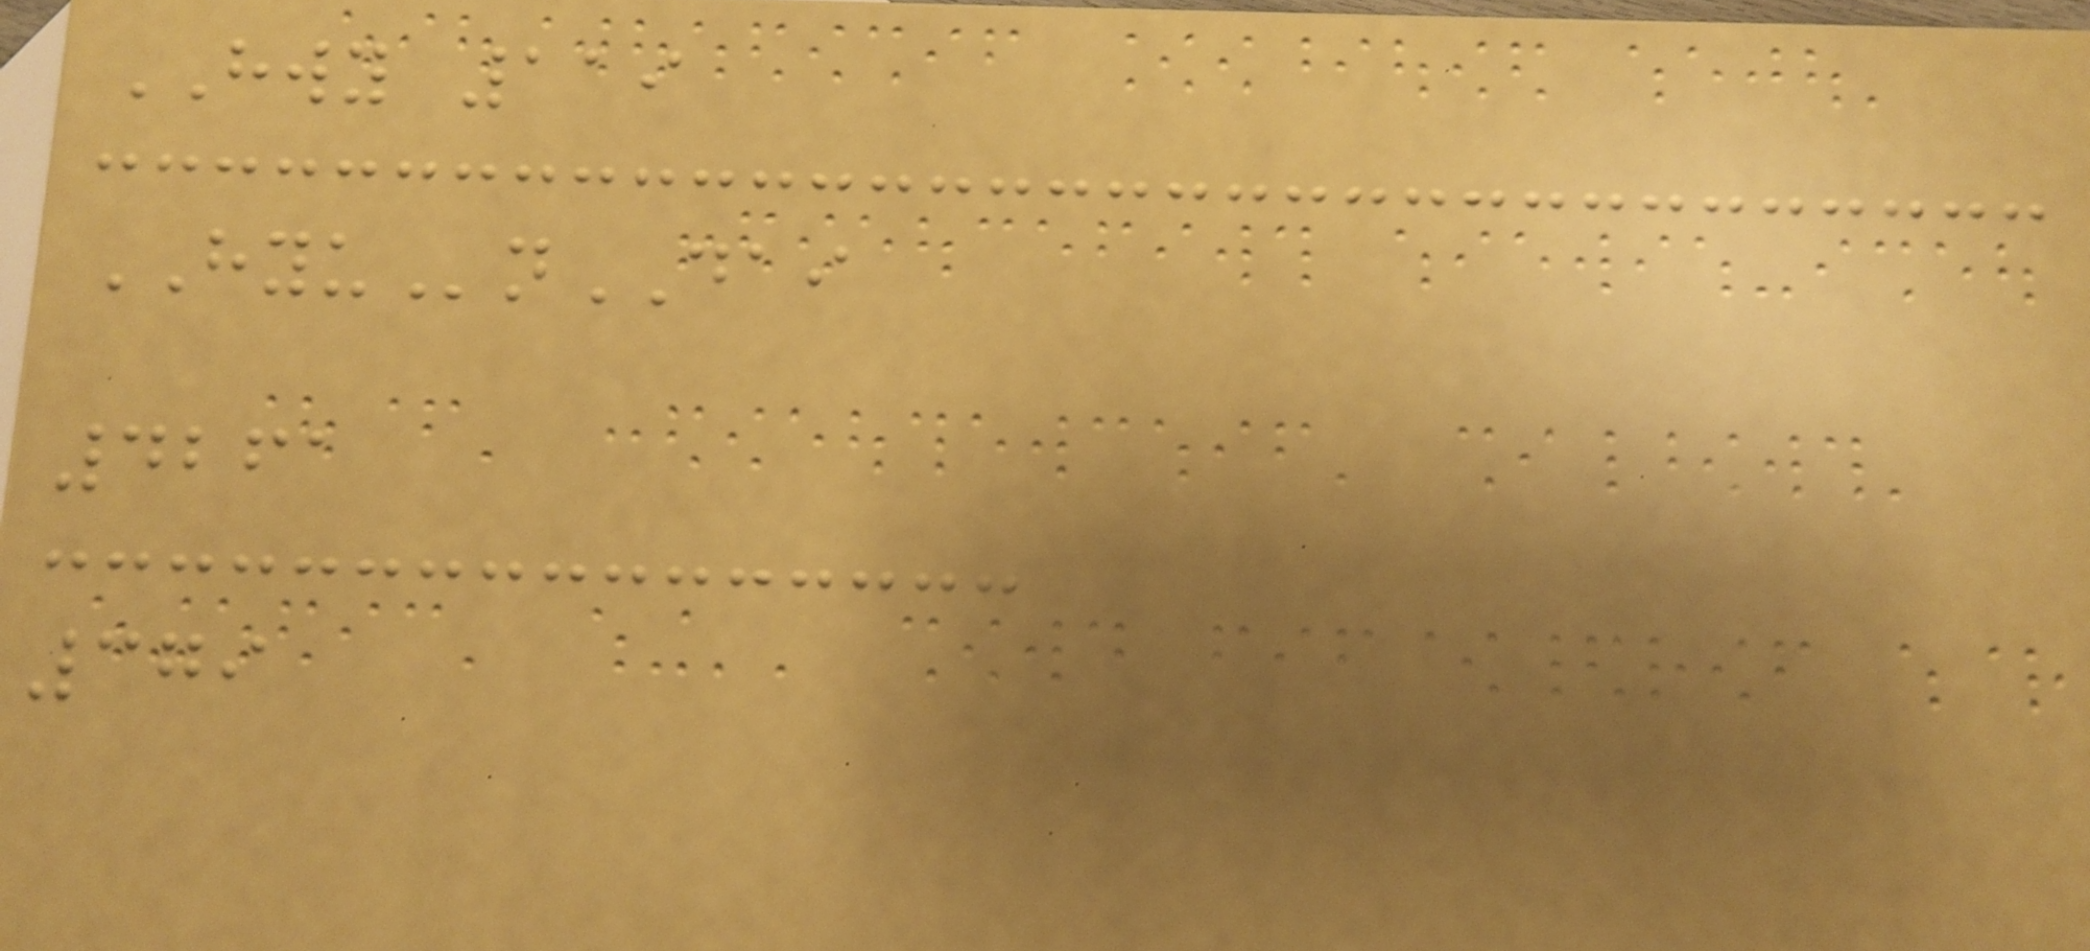HWY 119
HYUnDAI
4261
379
